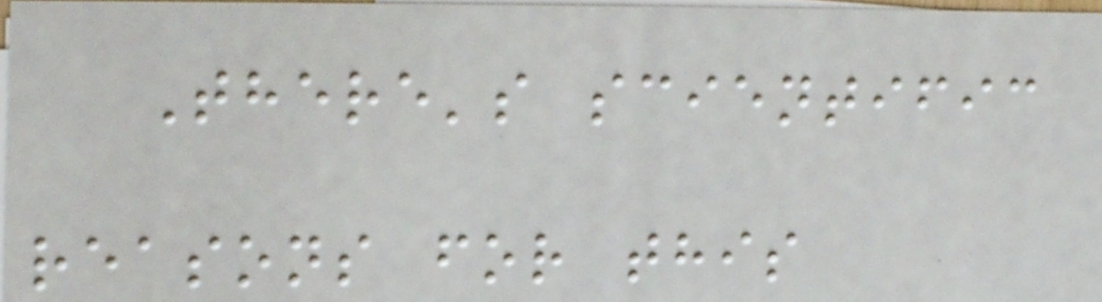There's scientific
reasons for this
